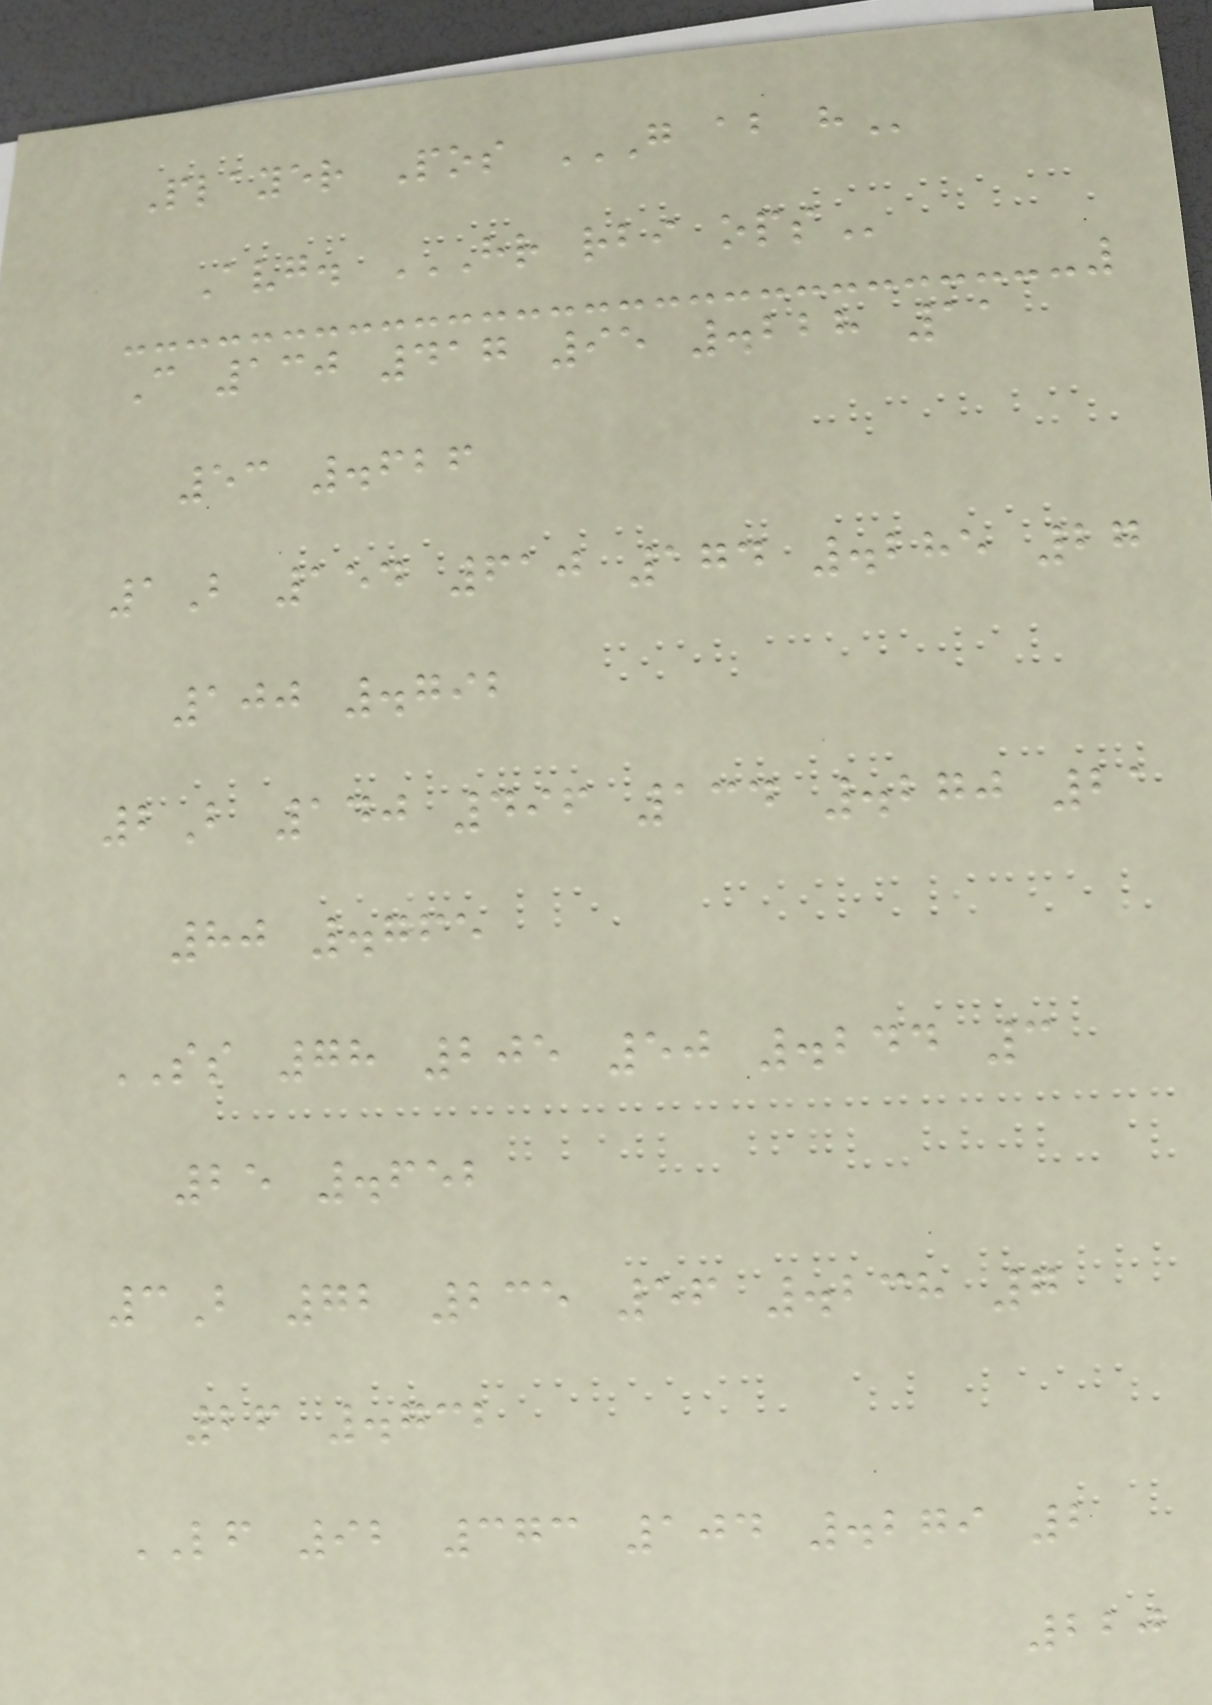Player Pos G AB H
Avg. HR RBI OPS
C 130 417 95 .228 11
53 .626
1B 154 610 174 .285 27
100 .792
2B 140 496 134 .270 21
80 .765
SS 78 205 50 .244 3
25 .652
3B 72 235 56 .238 7
26 .732
LF 92 373 104 .279 2
220
